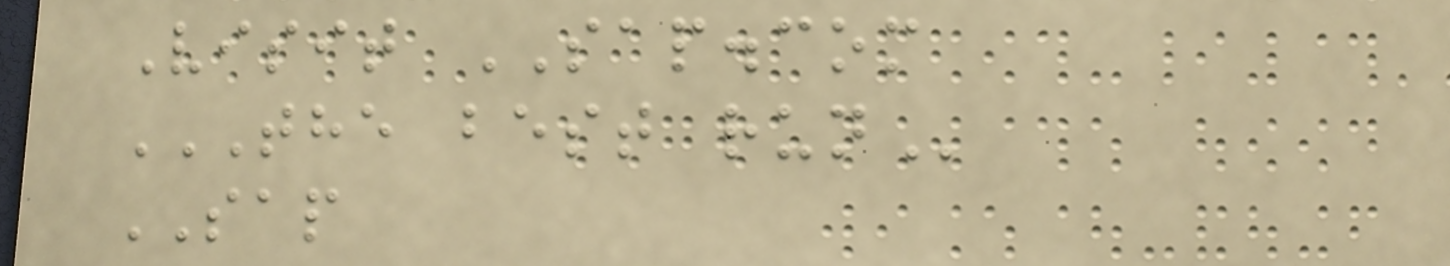Visit SAP.com
THE BEST RUN
SAP
